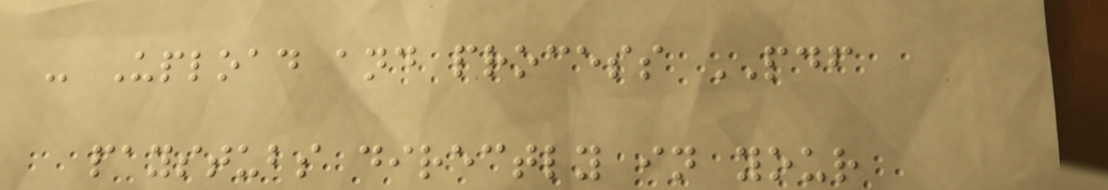- Upload and process PDF
paystubs directly in your
